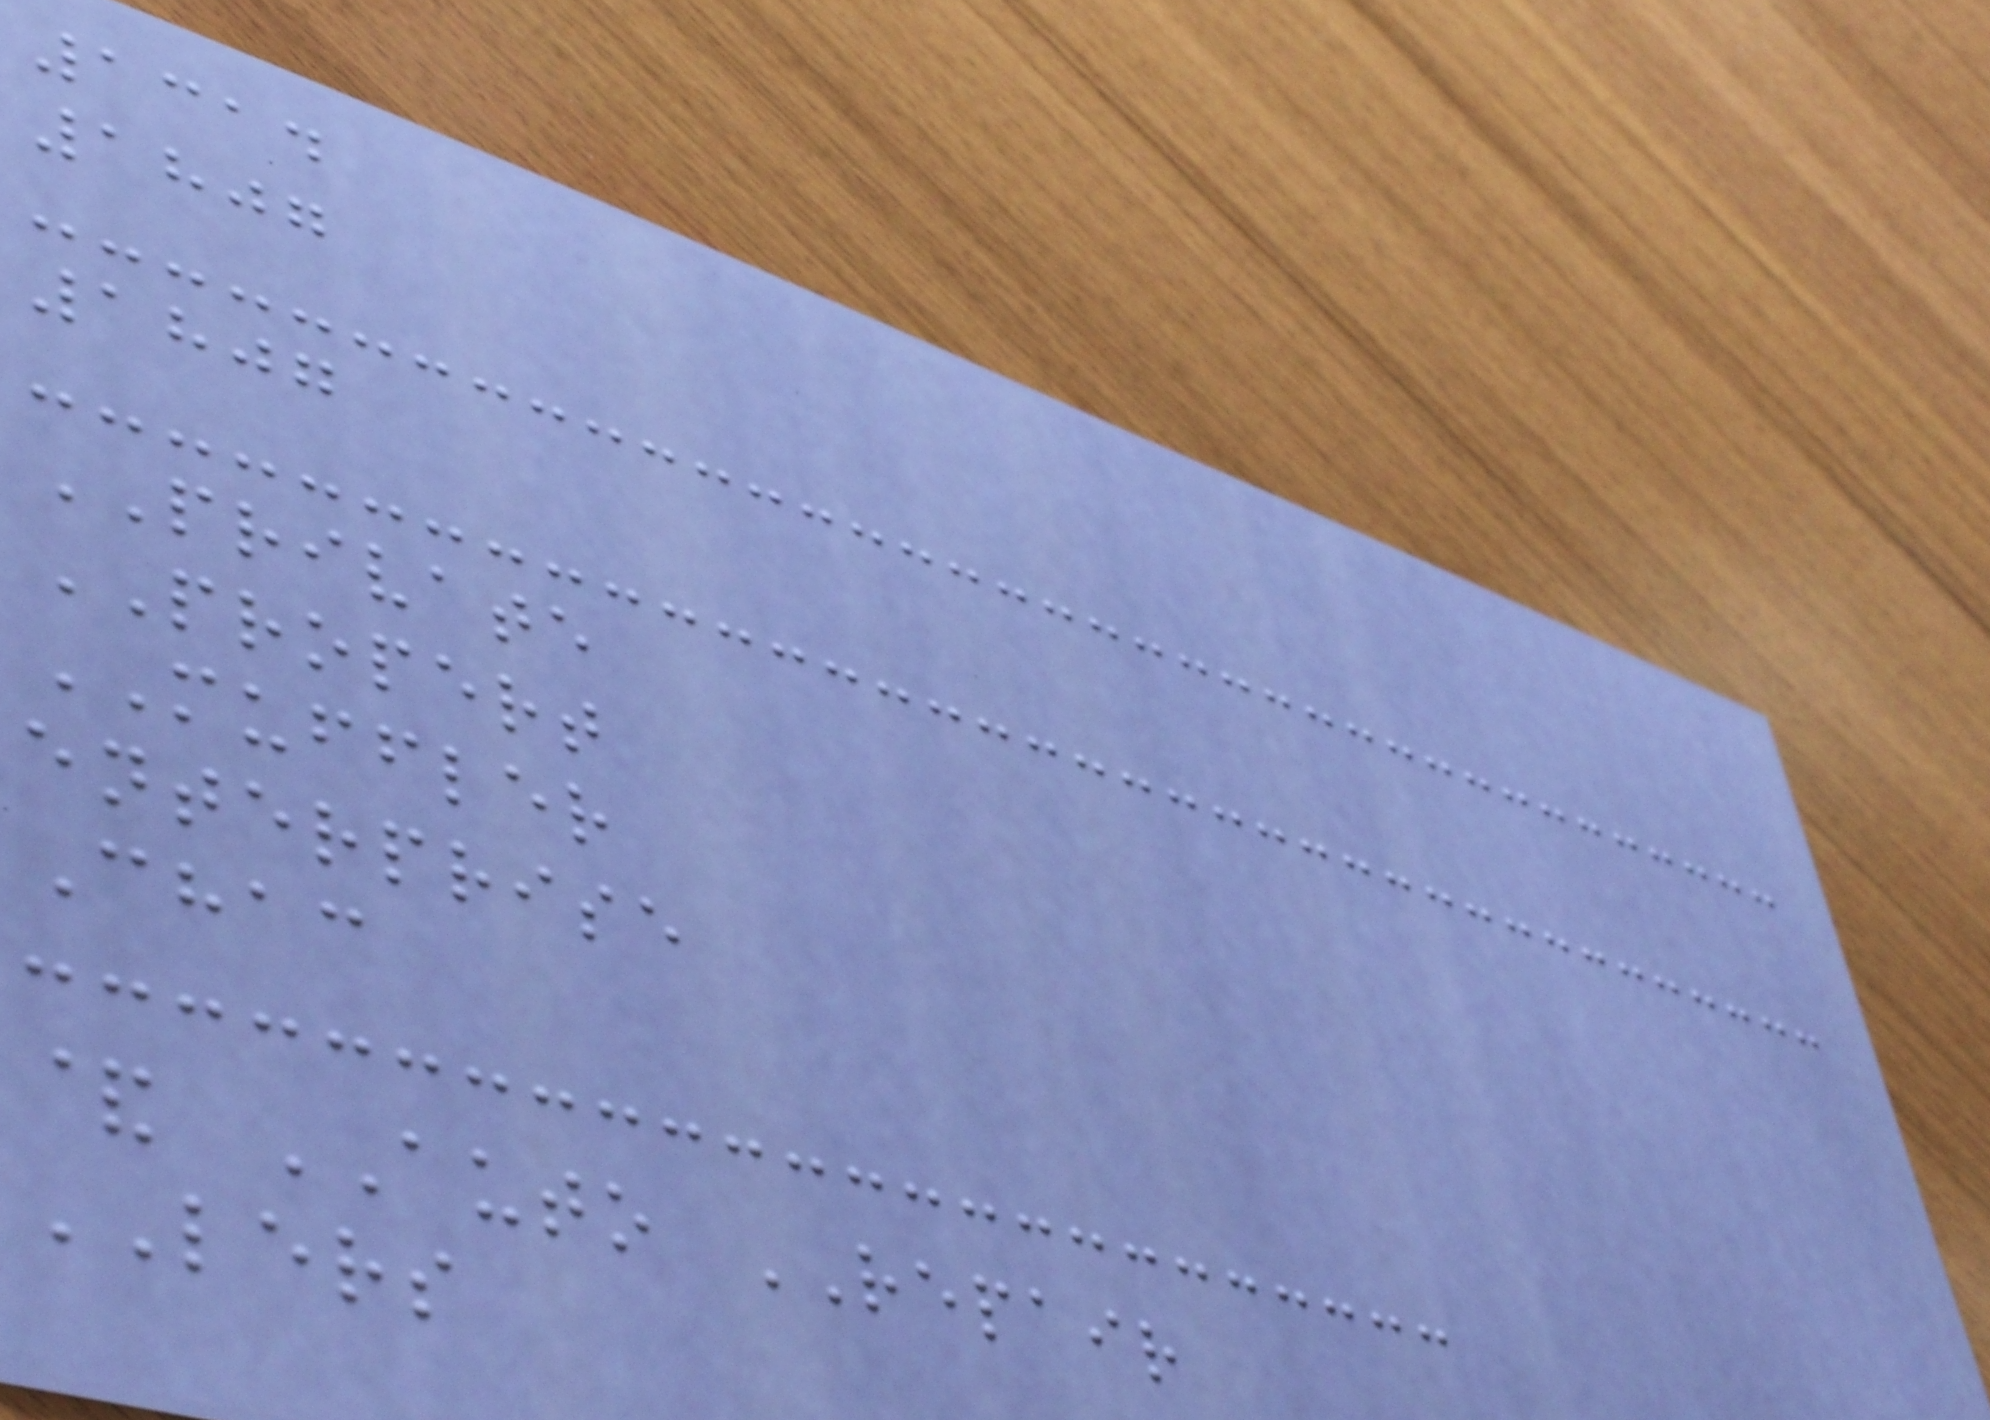1314
1807
1807
PRIVATE
PROPERT
MUFFLER
enterprise
Chac
& AUTO REPAIR
LERS
